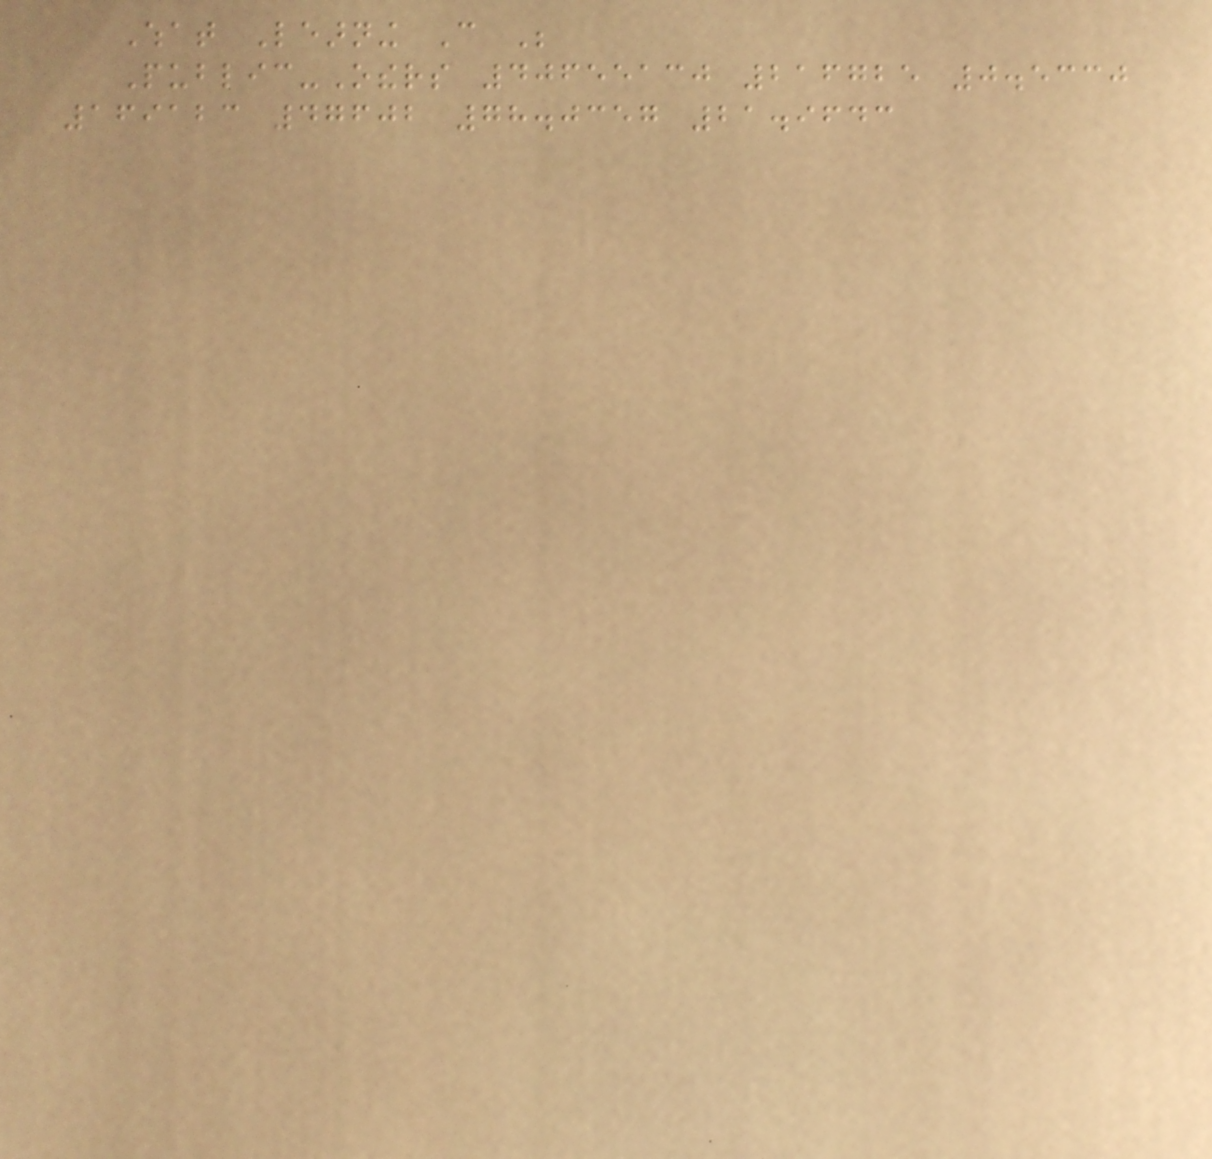What Learning Can Be
Public-Others 40655130 216725 0.5330
169123 47602 78.0357 21.9643
